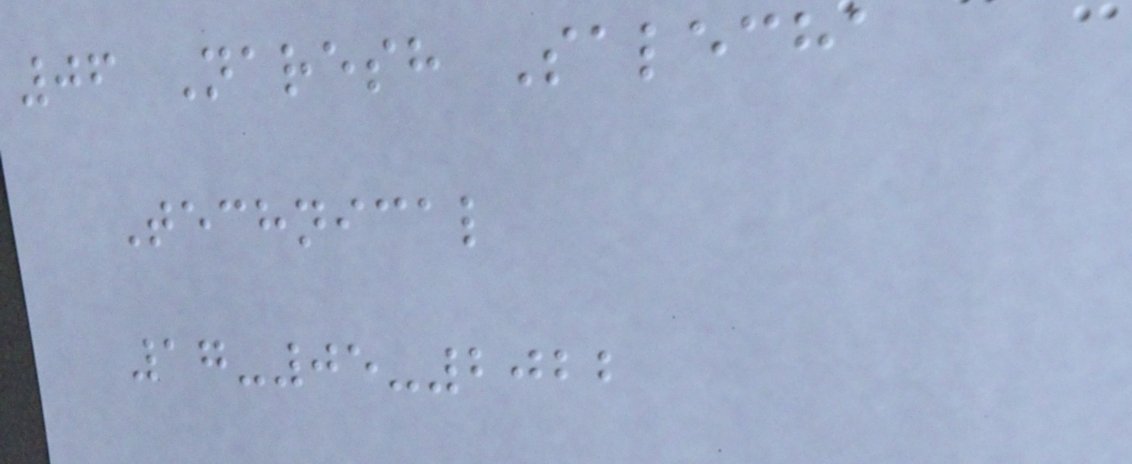06 Naresh Salecha
Technical
17-05-2022
